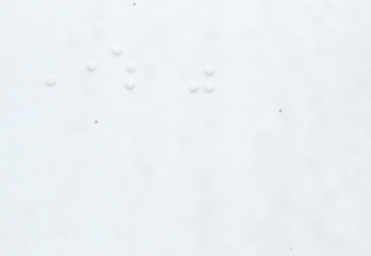Where was
